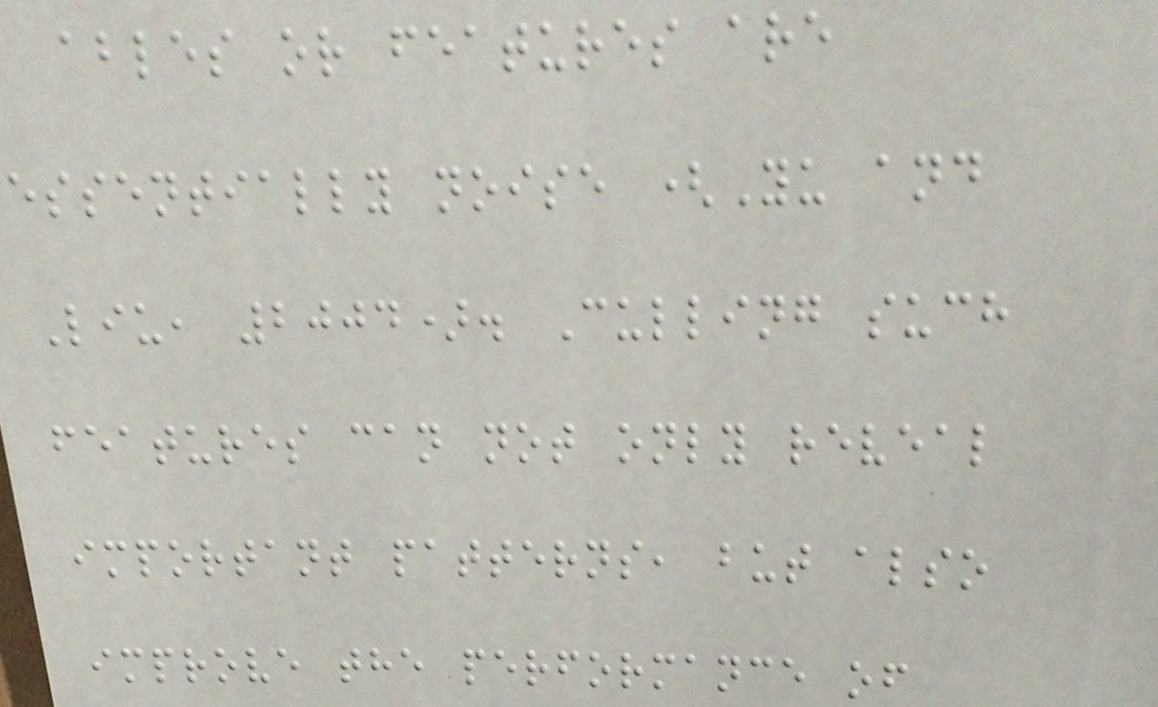ables or features are
essentially noise (Yu and
Liu, 2004). Culling such
features can not only reveal
important patterns, but also
improve the performance of
